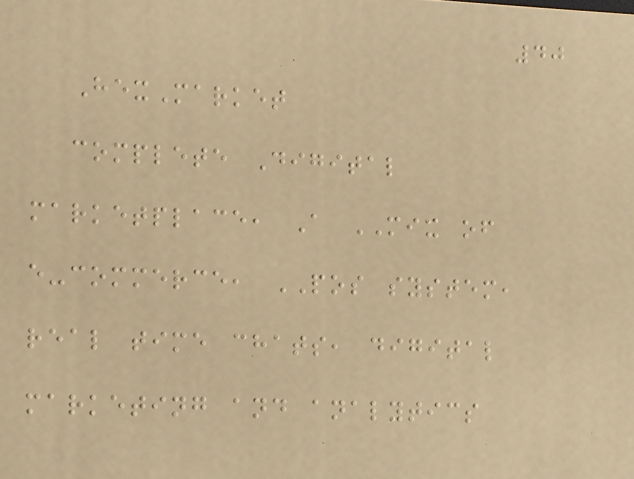40
HexMarket
complete Digital
marketplace, A MIX of
e-commerce, POS system,
real time chats, digital
marketing and analytics
